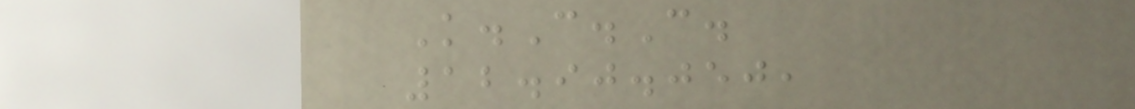K.C.C.
12.90.050,
